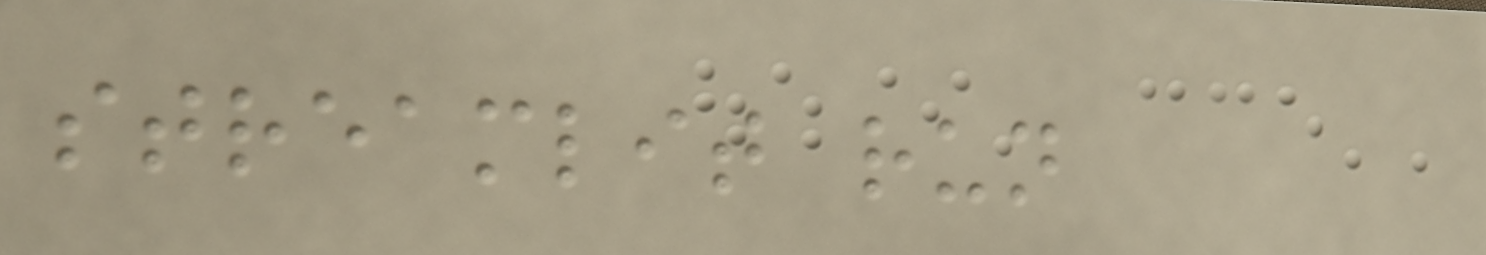streamlit run
